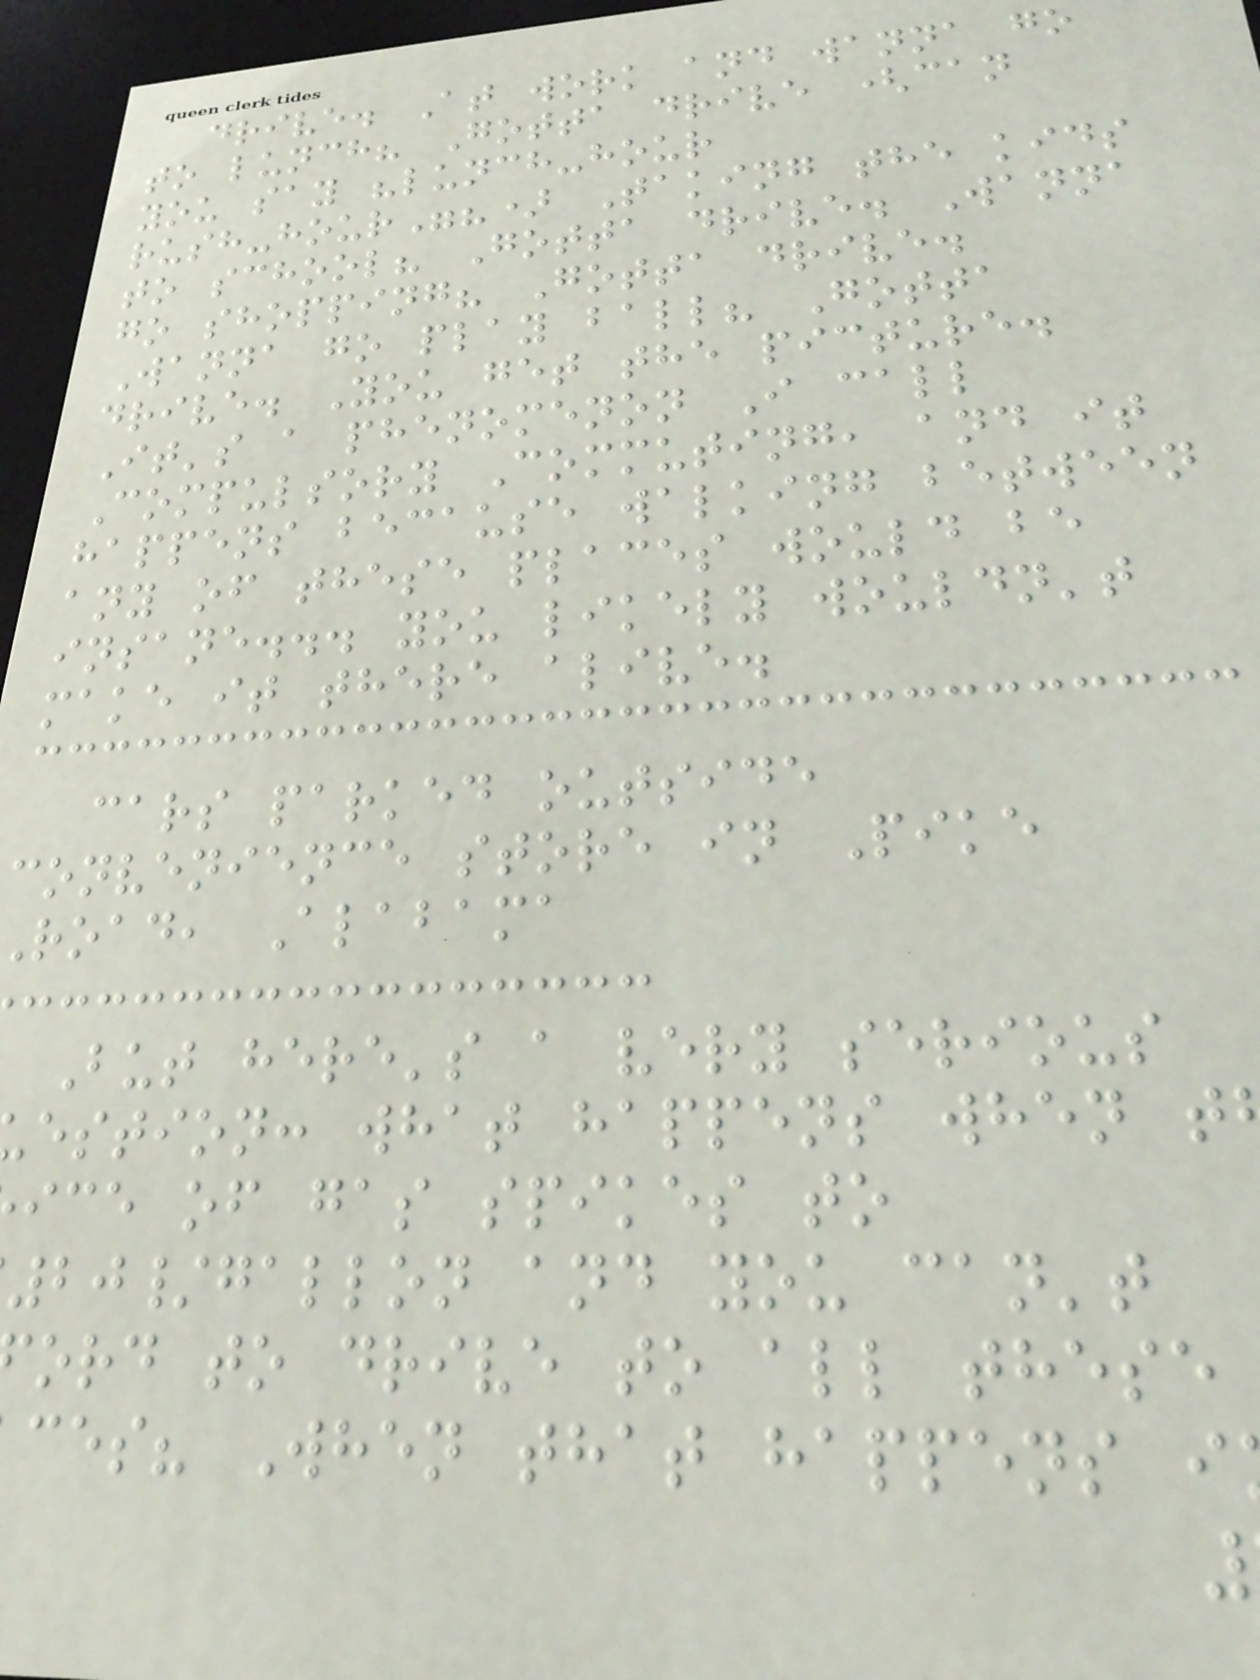drive. At work and wanna go
to lunch? Gotta drive (can
you say "lunch-hour
rush-hour"?) Taking the kids
to school? Gotta drive. Wanna
go shopping? Gotta drive.
Wanna go play ball? Gotta
drive. You get the picture.
It's a phenomenon I call
Compulsory Commuting, and it
happens because walking between
any of these places would be
insane... you likely wouldn't
make it there alive.
cars parked outside
convenience store in Pike
road, Alabama
But here's a very serious
estion: what happens when t
ice of gas spikes to
20/gallon and you can't
ord to drive to all these
ces? When that happens i
